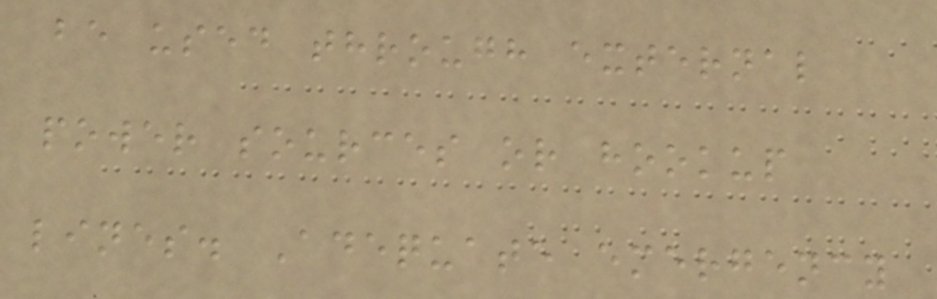be used through external
power sources or hookup
lines. Adequate emergency
